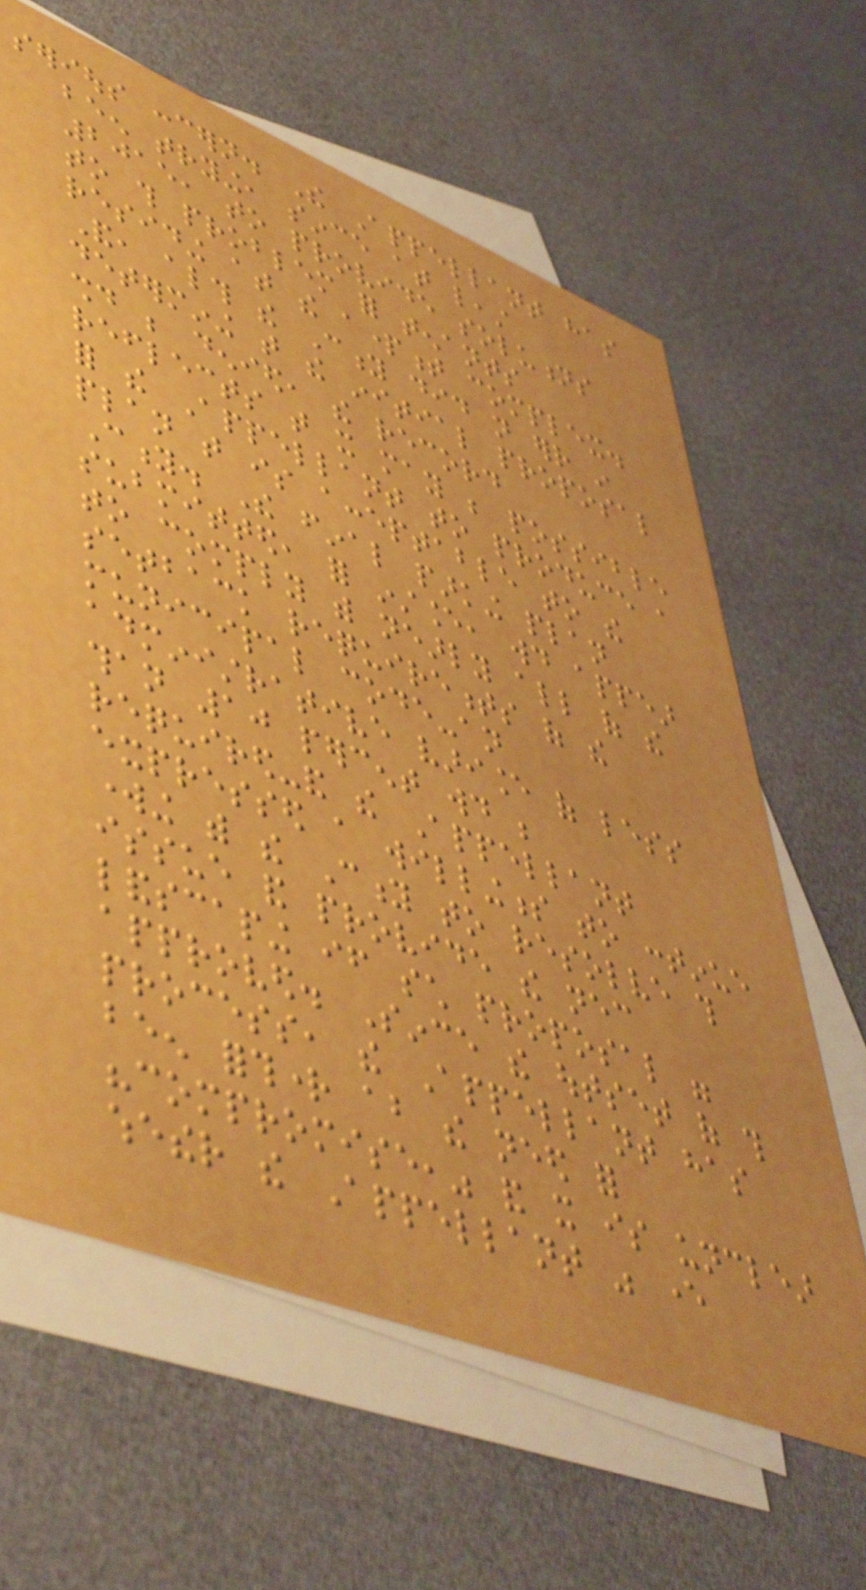serious concern. The Appellant has
been trying, since at least
2015, to provide solutions
to this problem for tenants
residing at the apartment complex.
And, although the City did not err in
determining that the initial proposal
should be denied, the record
reflects that it may be possible
for the Appellant to produce a
plan that is acceptable to the
City. The final parking plan
submitted, for instance, would appear
to comply with nearly all of the
setback requirements of the
municipal code-an
administrative variance of less
than 10 percent would be
required-and the Appellant
expressed a willingness to continue
working with the City to resolve this
issue and provide the necessary
landscaping if such proposal were
approved. Since the outset of this
process, the Appellant has
been forthright about the need for
"compromise," and it is unclear
whether the Appellant was ever
